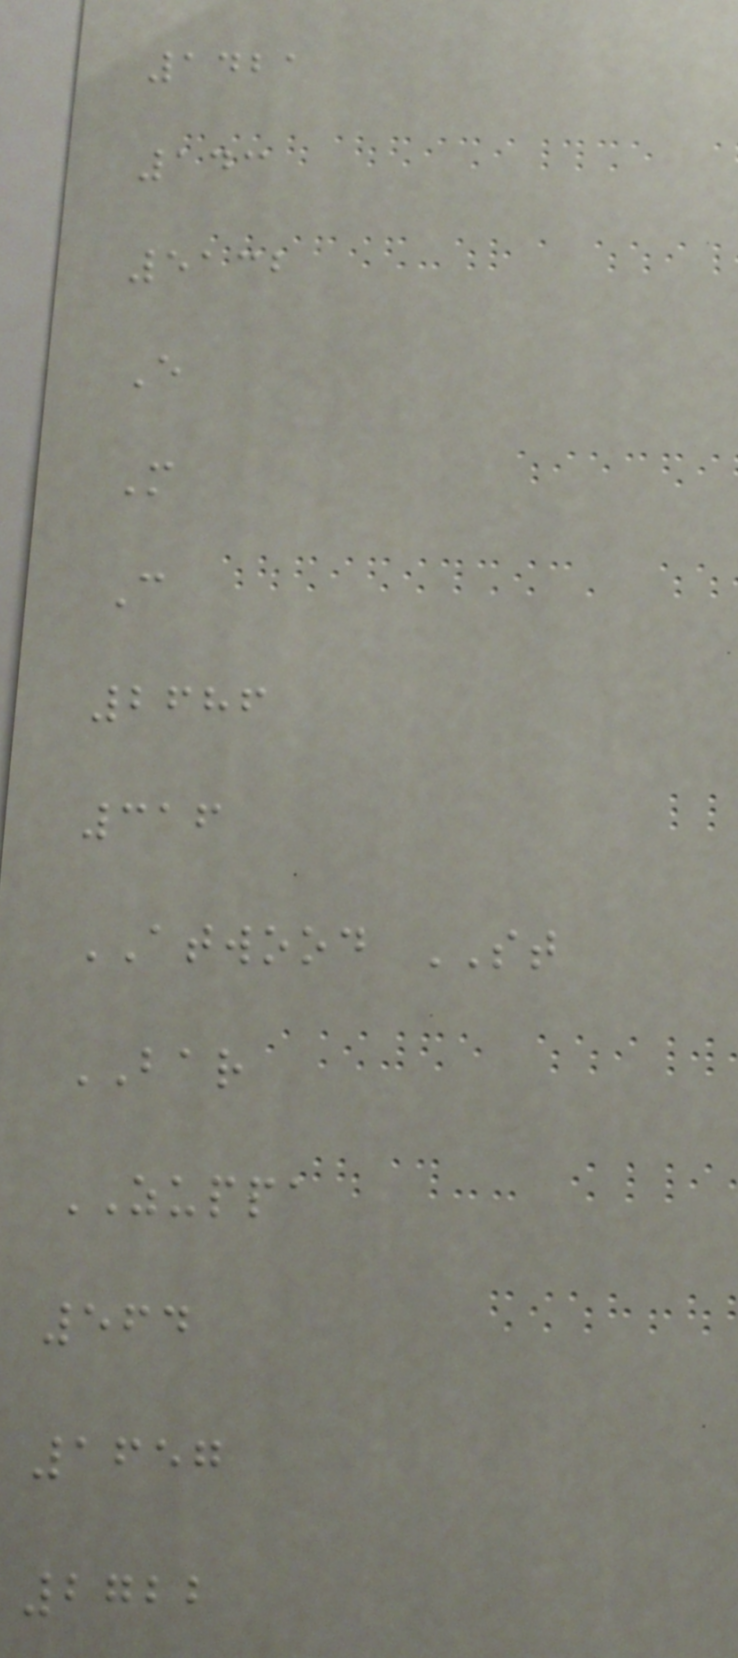1421
143
5132
E
M
C
2686
316
ATWOOD ST
BAR
ZUPPA
564
1657
2722
